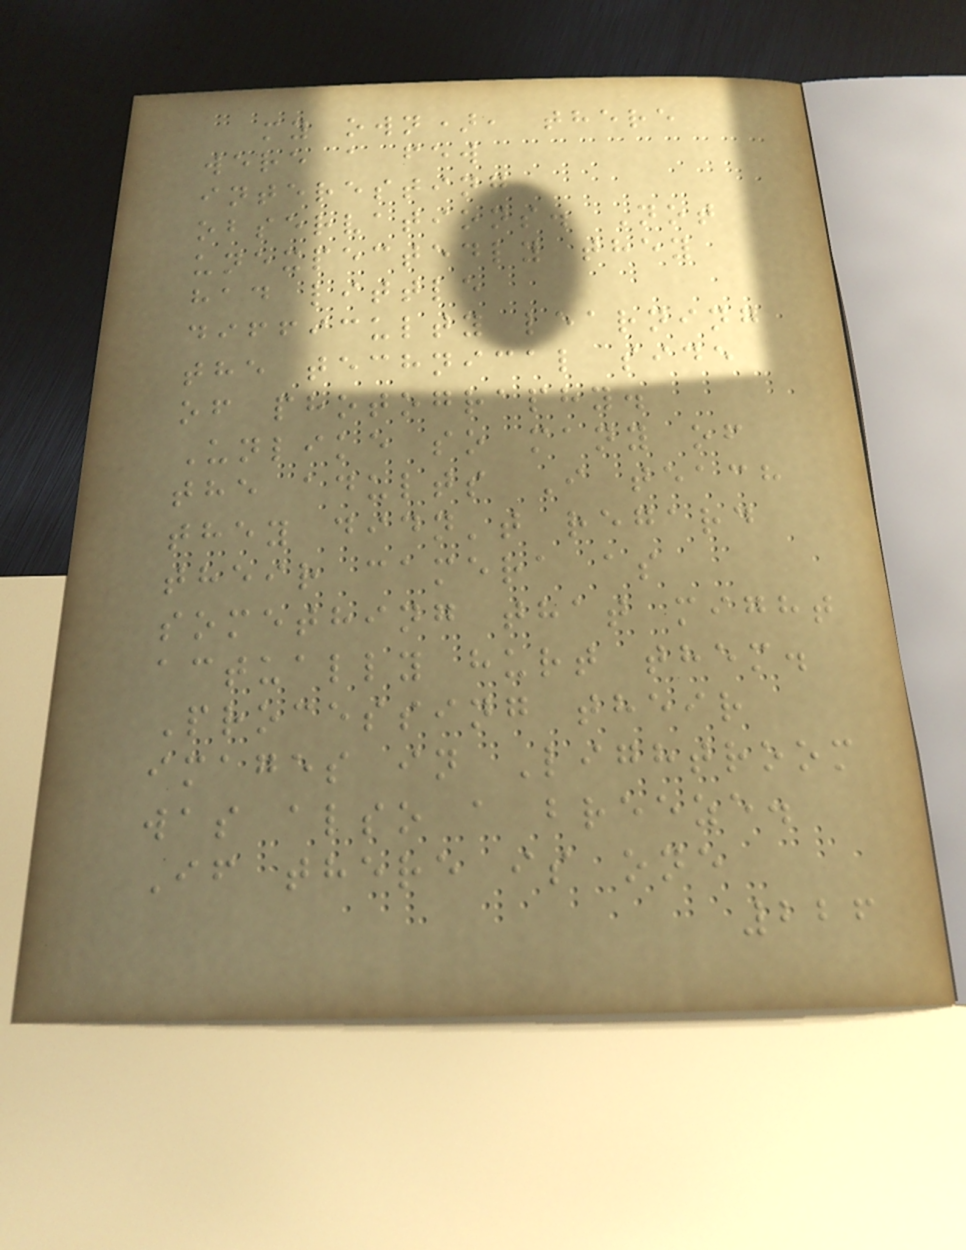my own), there
were a few
interesting
observations. Not
unexpectedly they
had little
difficulty learning
the technical side
of photography.
Unlike so many of
the adults I teach
they didn't regard
their camera as
something that might
actually hurt them.
Processing their
images in Lightroom
was also a breeze.
If there is one
226
